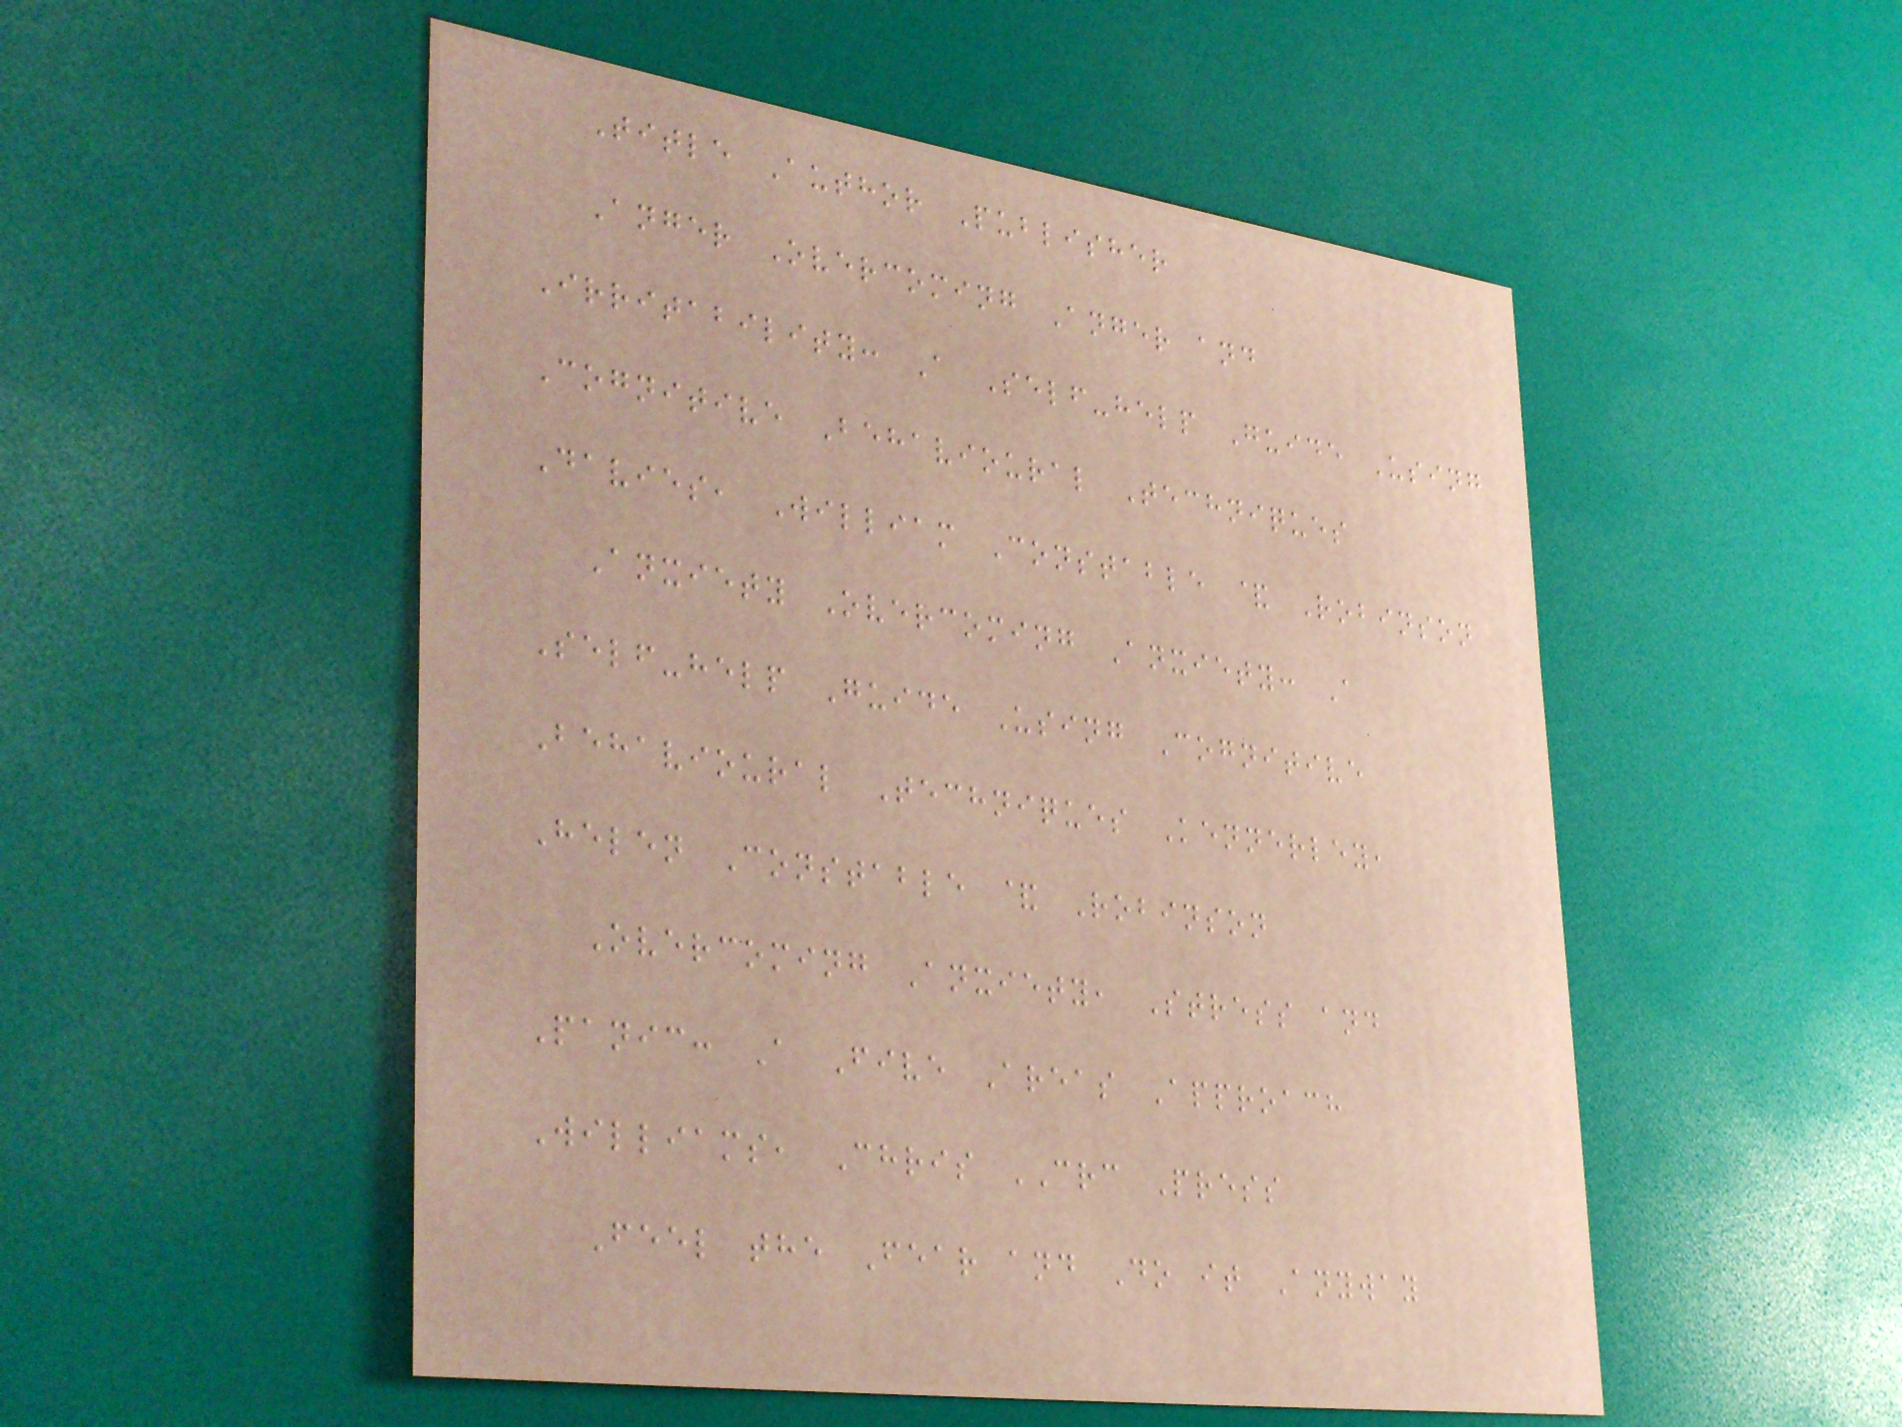Title Author Publisher
Anger Overcoming Anger and
Irritability: A Self-help Guide Using
Cognitive Behavioural Techniques
Davies, William Constable & Robinson
Anxiety Overcoming Anxiety: A
Self-help Guide Using Cognitive
Behavioural Techniques Kennerley,
Helen Constable & Robinson
Overcoming Anxiety, Stress and
Panic: A Five Areas Approach
Williams, Chris CRC Press
Feel the Fear and Do it Anyway
